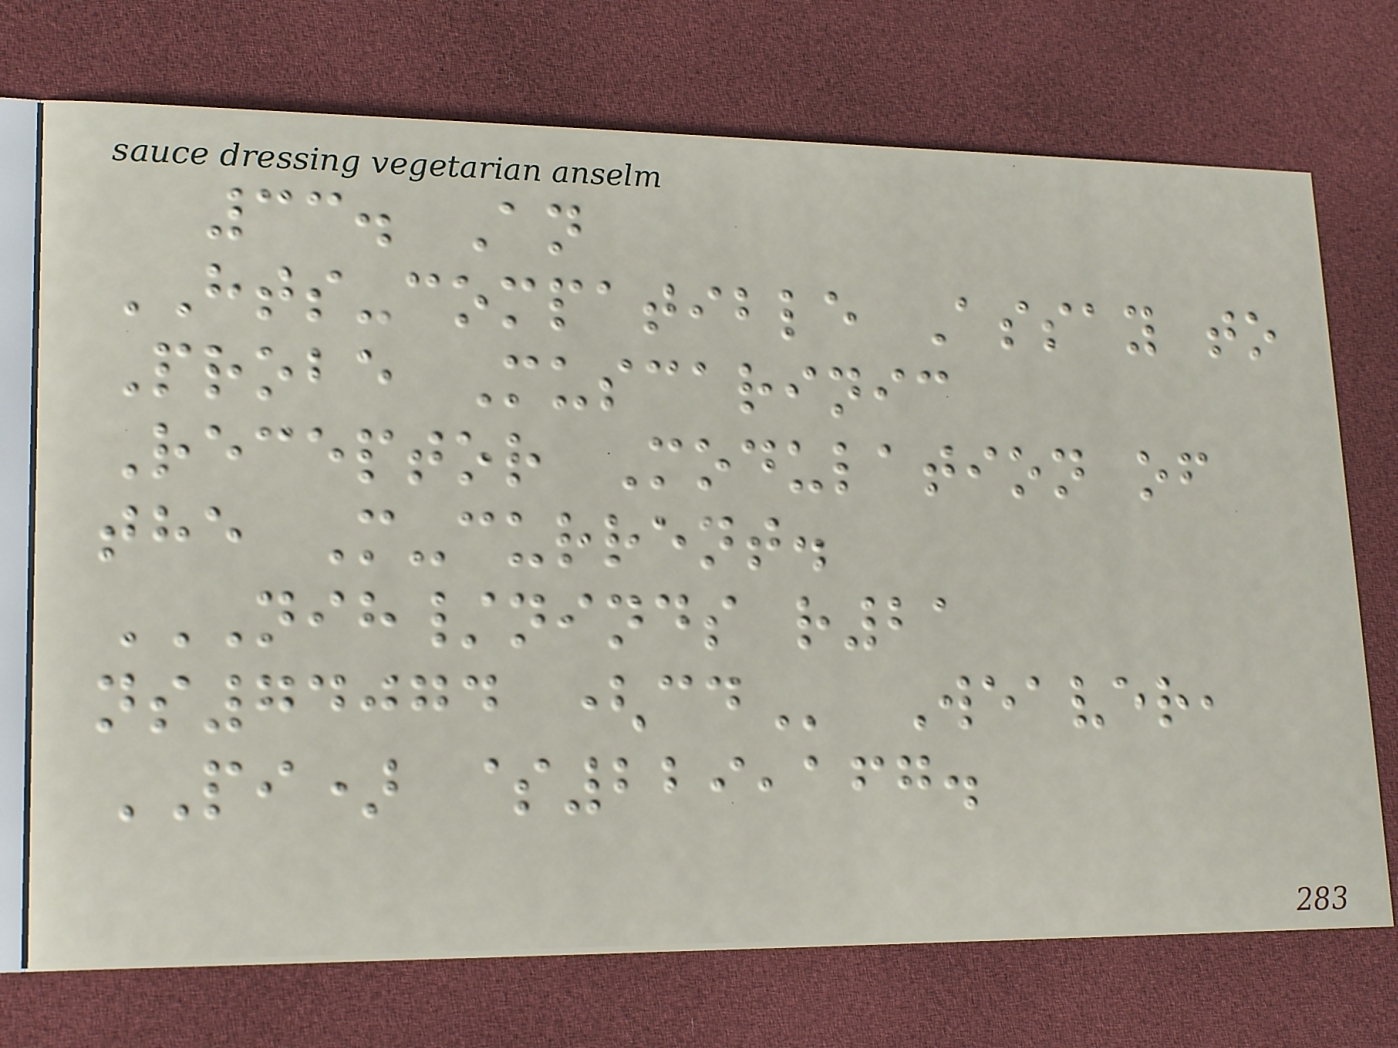33. An
HTS-compatible Assay to
Probe Muscarinic
Receptor Modulation of
the M-current.
NIH/NINDS R21
NS74074 (CD Weaver,
PI) $229,167.
